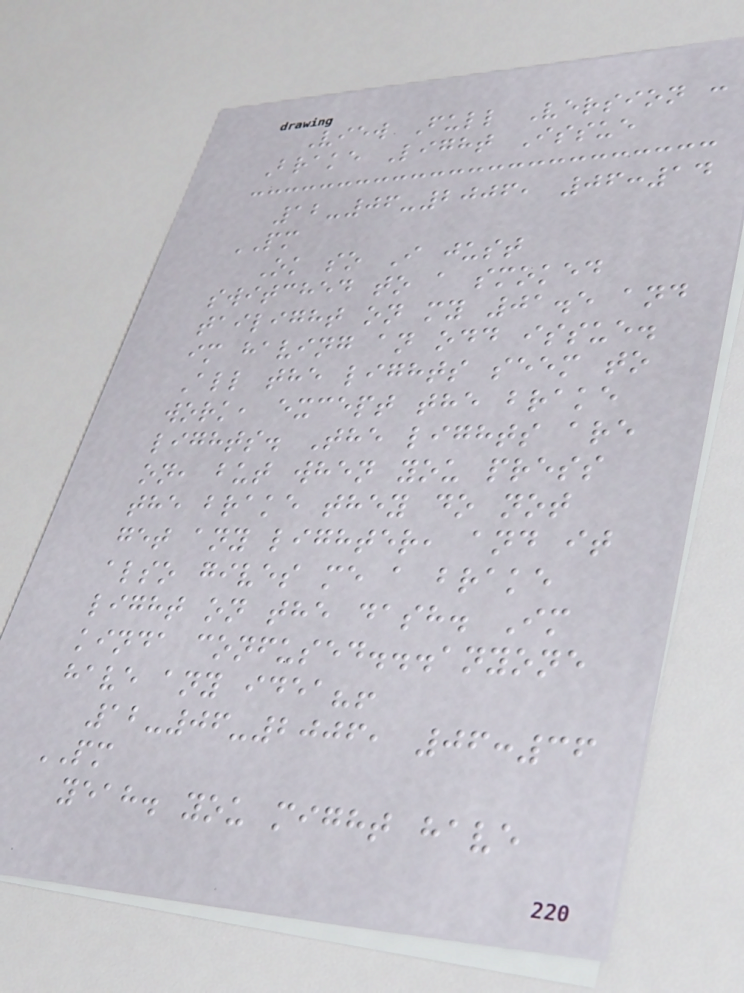View Full Version :
Brake Light Issue
12-06-2006, 06:14
PM
Ok so I just
switched to a smoked
tailight on my 01.5 and
im having an odd issue.
All the lights seem to
work, except the brake
lights. The lights are
on, but when you press
the brake they do not
get any lighter, and it
also gives me a brake
light on the dash. Im
kinda confused...anyone
have any idea?!
12-06-2006, 06:36
PM
yeah. you might have
